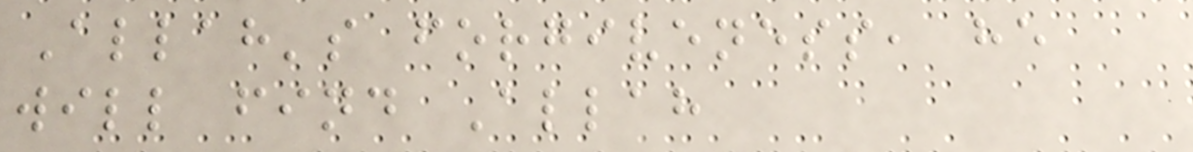Allah's forgiveness, he
will find Allah
